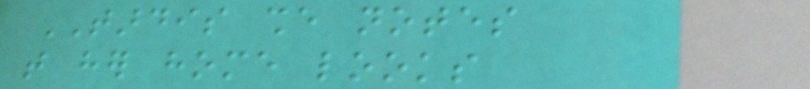TARDIS she notes
that her home looks
